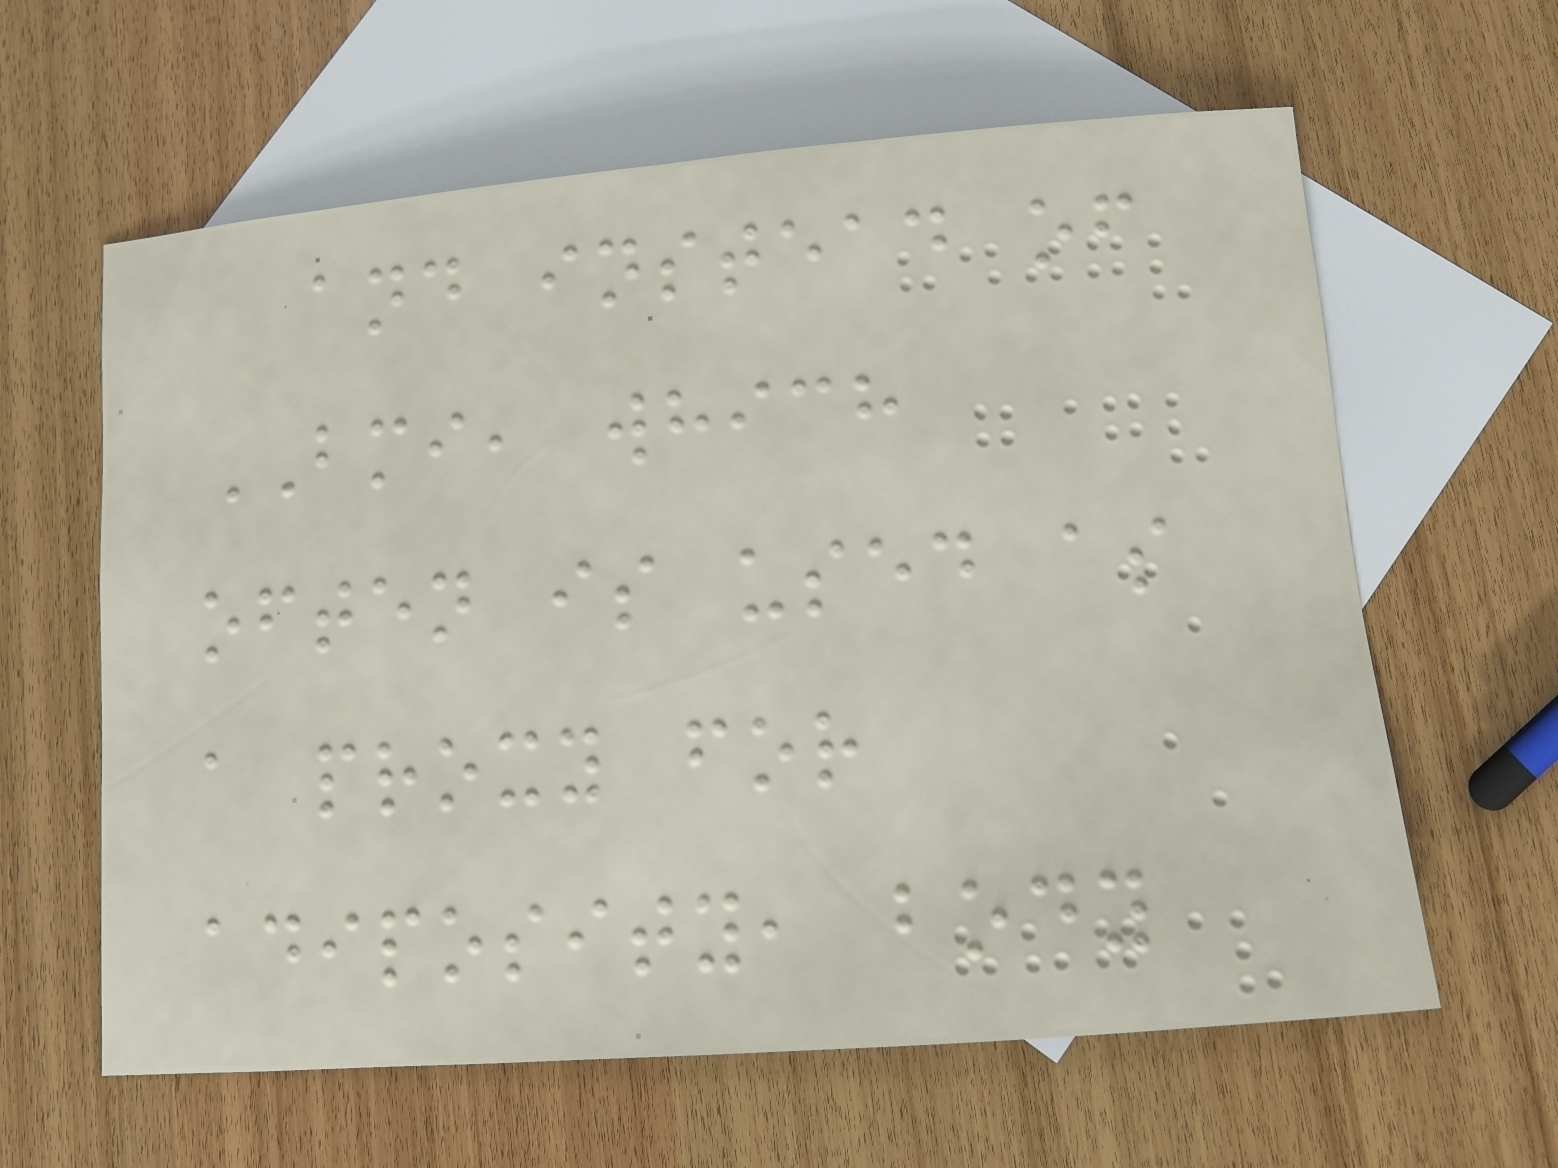and instead of
BMI, which
often is used as
a proxy for
adiposity, body
